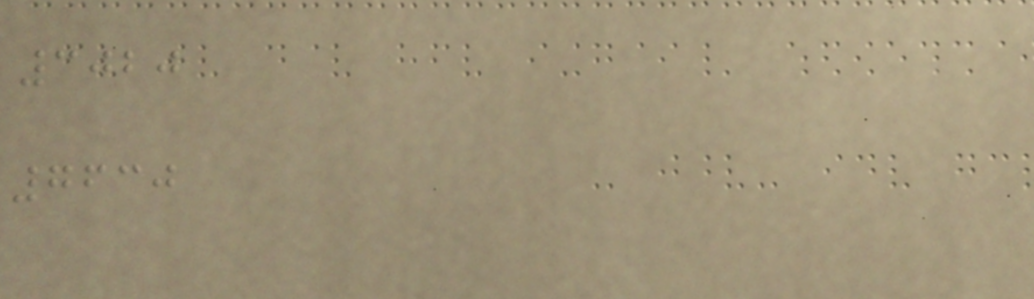3020
7630
